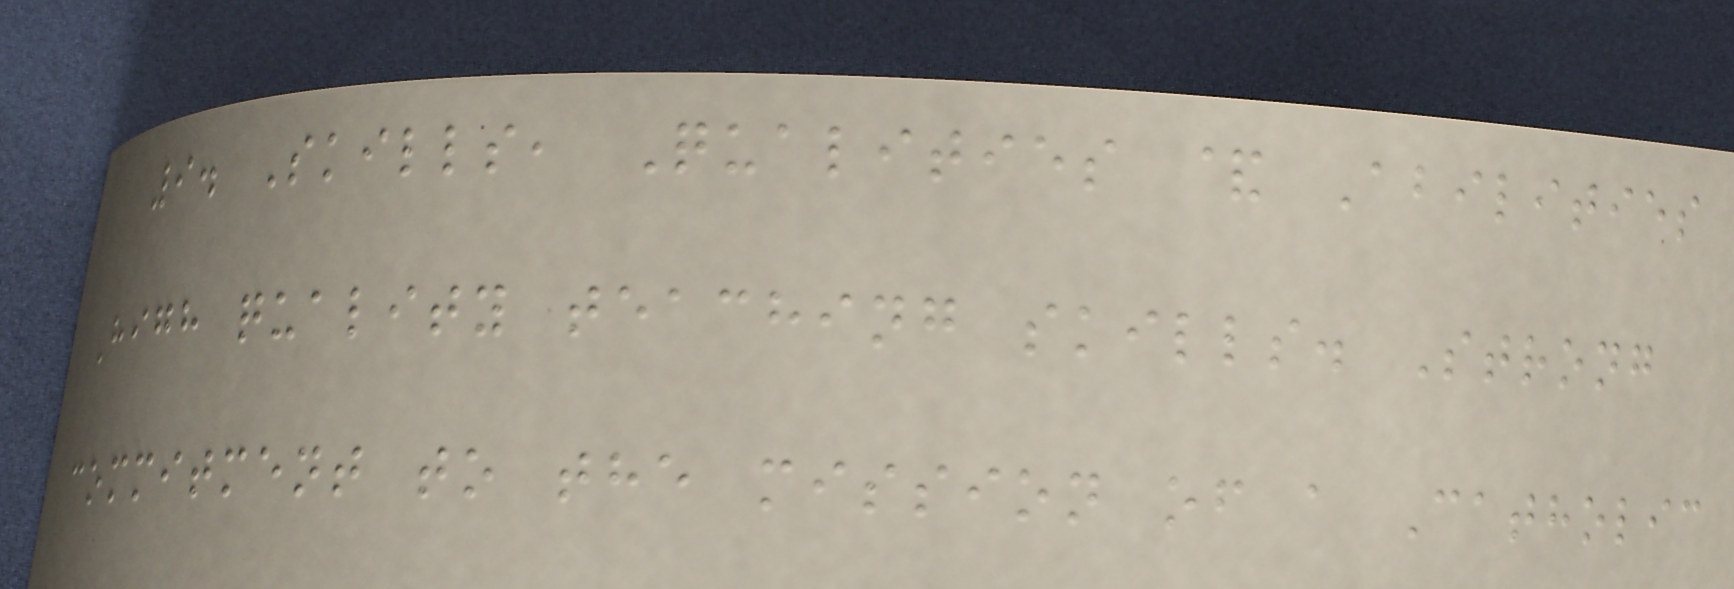9. Skills, Qualities & Abilities
High quality teaching skills. Strong
commitment to the mission of a Catholic
